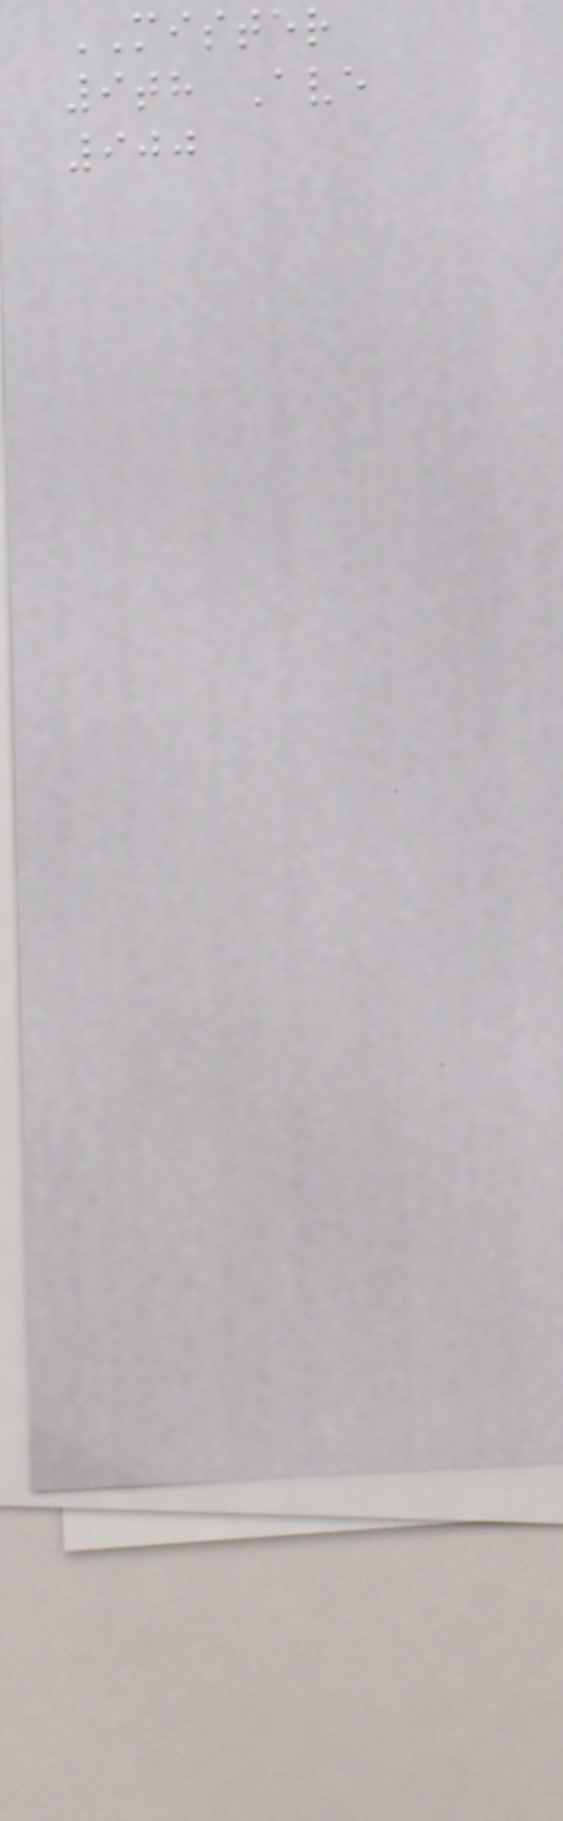MISTER
9th Ave
900
